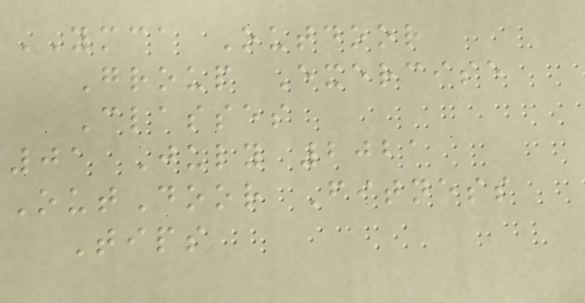YMCA Outdoor
Group Exercise
Classes
01 July 2021
OutDoor Fitness
Tips
